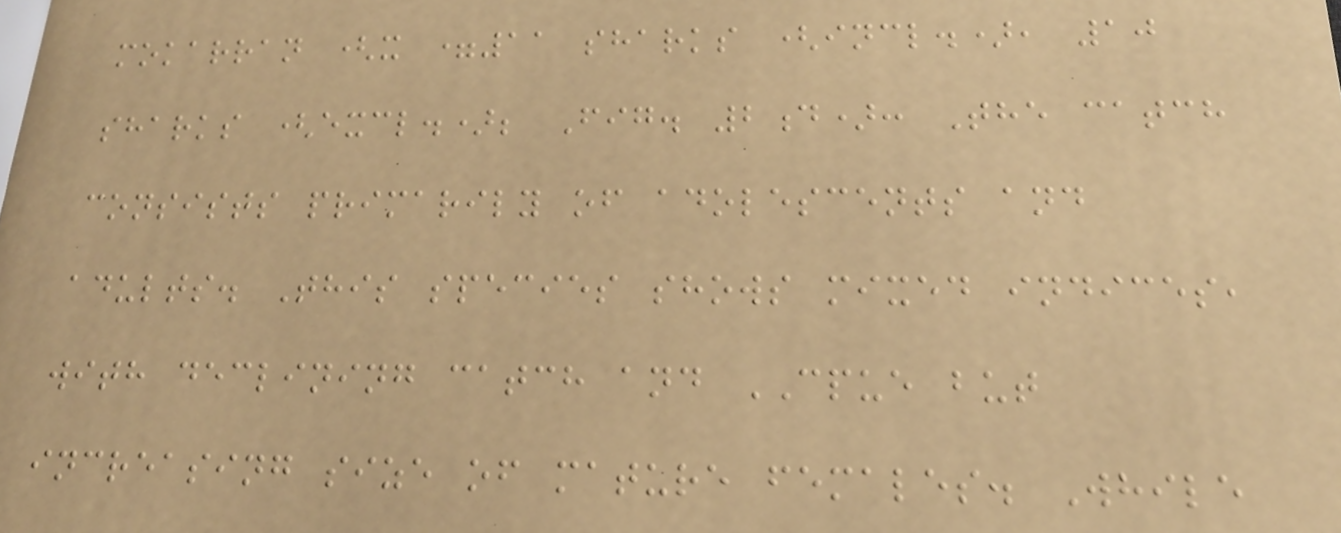mokarran (x =11 sharks (incl.), 10
sharks (excl.); Fig. 2d): The catch
consists primarily of adolescents and
adults. This species shows mixed indices,
with declining catch and CPUE but
increasing size of mature females. While
